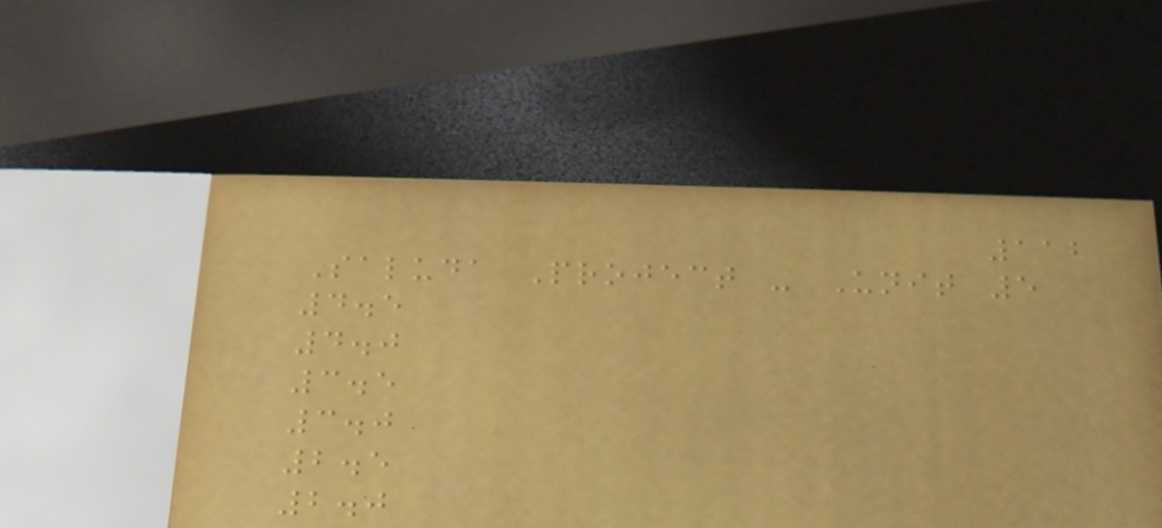112
Saluda Project - Unit 5
4.5
4.0
3.5
3.0
2.5
2.0
